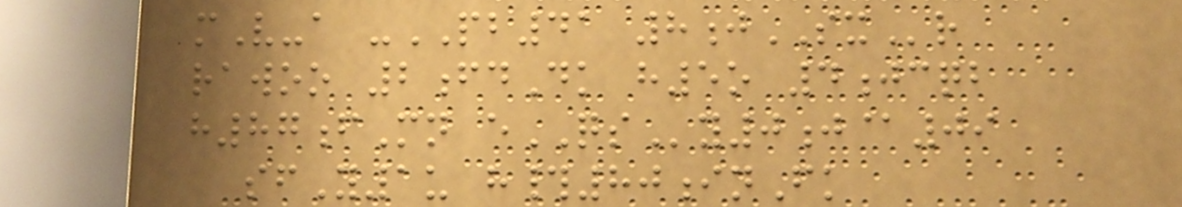mV-a -PB41 8jSXr
rawoo 2fdDk h5o 4jcqb
h87fMn eQSy0j@09
sfY1u h#80inFk
